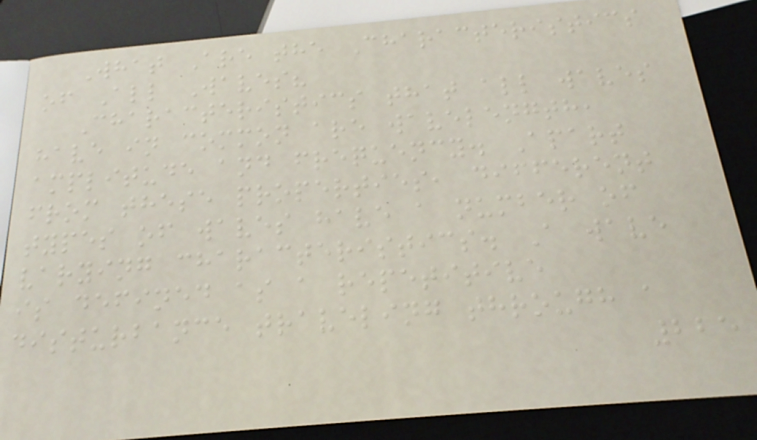What Are the Characteristics
of All Waves?
Characteristics that all waves
have in common are wavelength,
amplitude and frequency. Apart
from these properties, different
types of waves have a number of
varying characteristics. A wave
is defined as a repetitive
disturbance traveling through a
225
